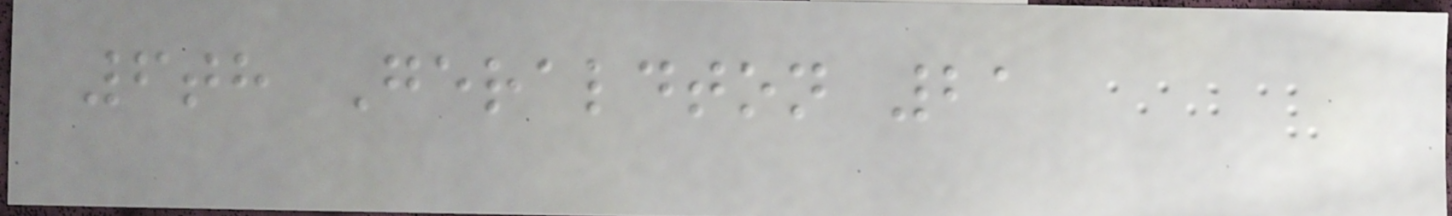6th Geraldton 21
